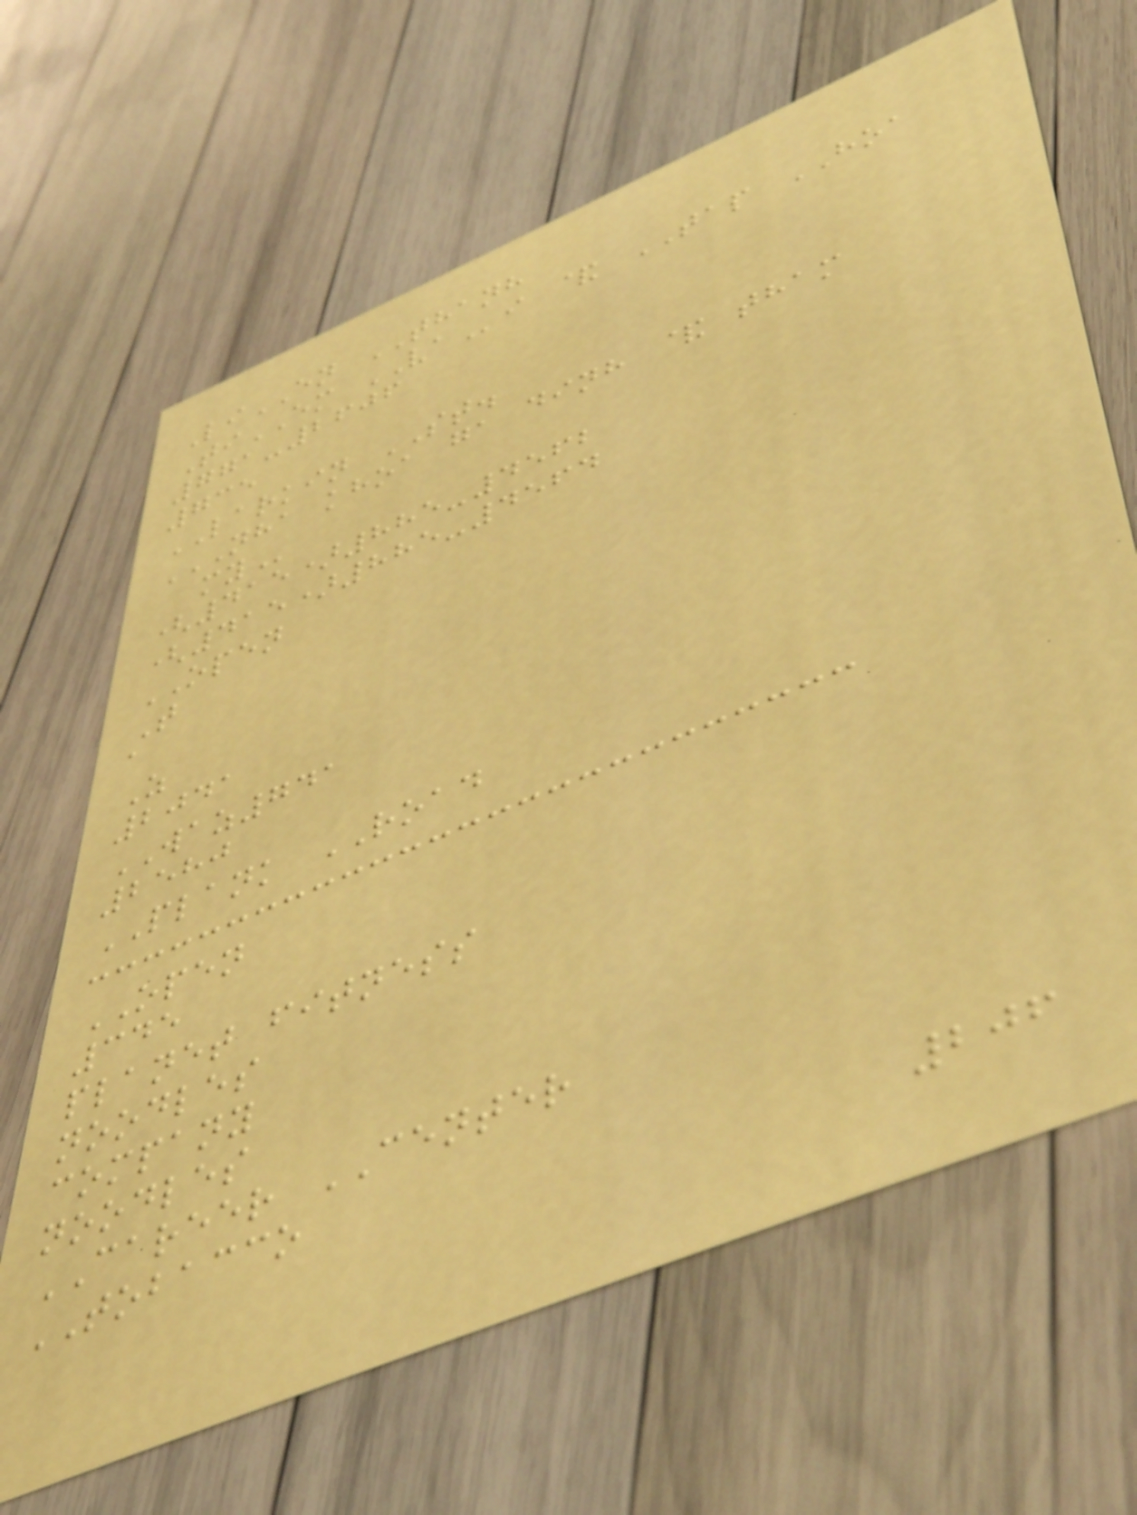LiEN THANH
TiEM VAi & TAP HOA
771-2606
735
LARKIN ST.
NHA KHOA GA DINH & THAM
MY
(415)885-4562
(415)885-4564
OPEN
T
a
Z
2041
WAZ741
2580
PLANK ROAD
OPEN
345
planet fitness
noodles
company
noodles
CAREER CENTER
TOBACCO
206
